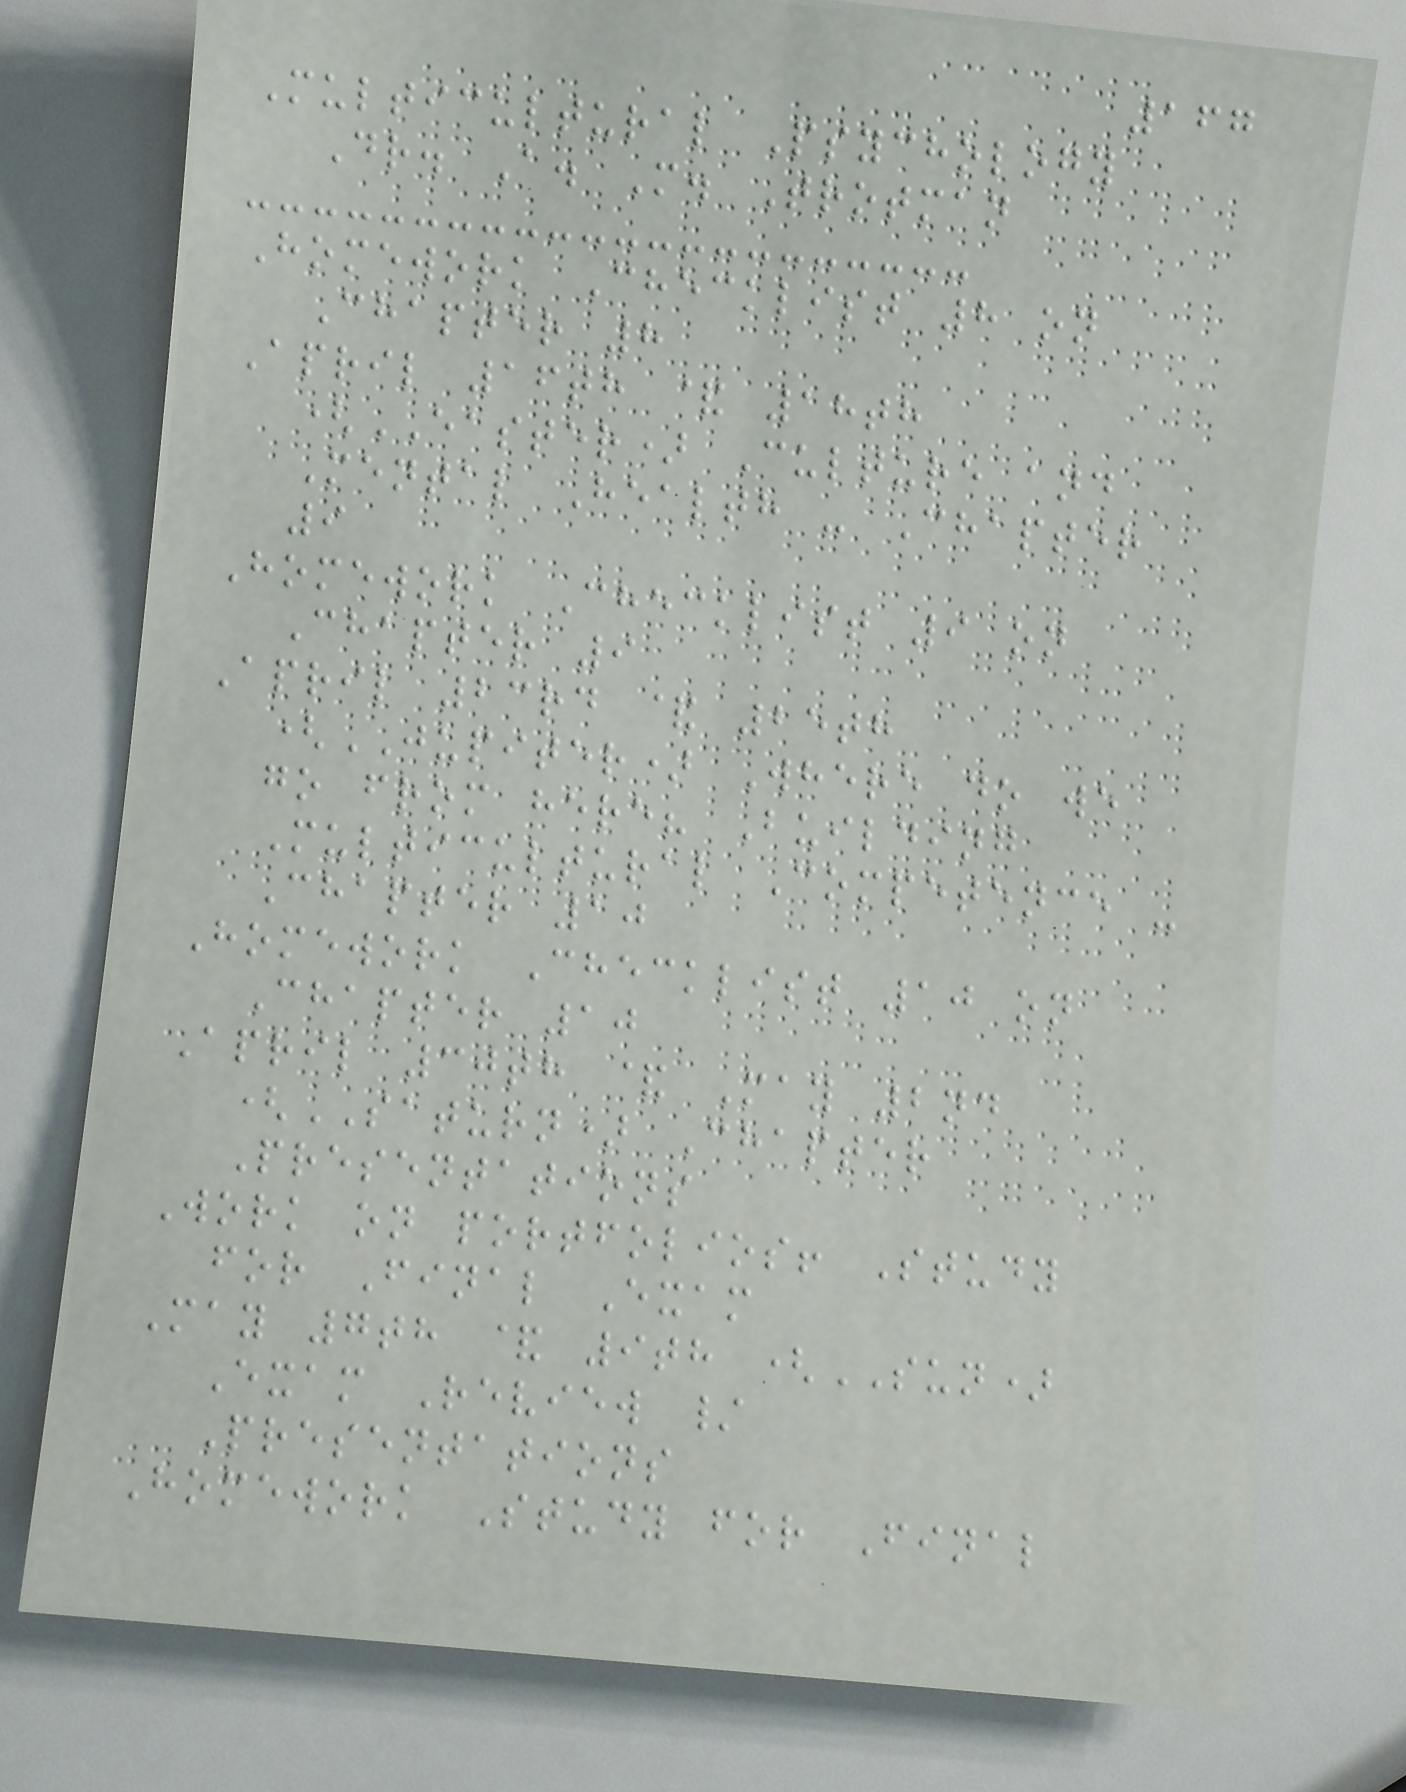167
Multicultural Psychology
Dr. A. M. Trotman
Homework Checklist 8 on
Chapter 8
April 16th & 18th
(EASTER) Culture and
Mental Health - Chapter
9
Homework Checklist 9 on
Chapter 9
April 23rd & 25th
(JUPITER) Where do we
go from here? Building
Multicultural Competence -
Chapter 10
Homework Checklist 10 on
Chapter 10
April 30th & May 2nd
(SATURN) Chapter
Presentations
Work on portfolios! Study
for Final Exam
May 7th & 9th (SUN)
Exam Review /
Presentations
Homework Study for Final
